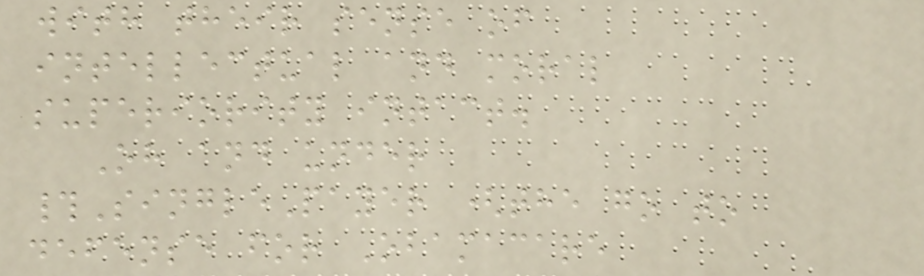with their sense of
intellectual and moral
superiority intact.
Oh and under
#SinglePayer (the go to
defense for Obamacare
